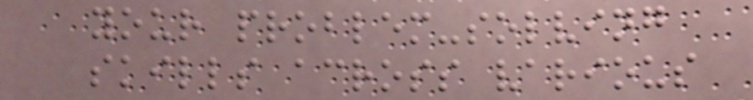your problem-solving
skills across various
